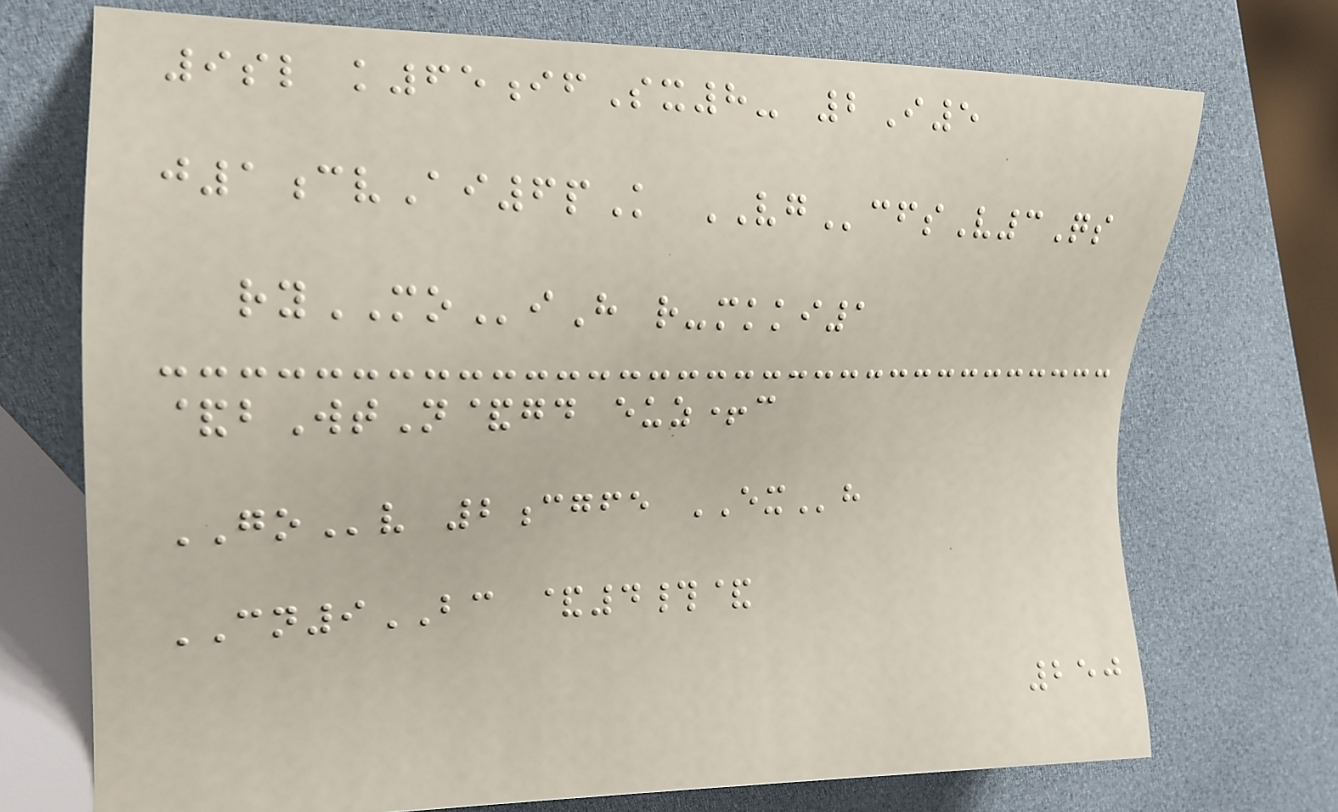9sl k65ifSx8- 2I5
j1cvAi6pK VGcfsV3Qs
ryMOiH r-mkki1
&bWtN&gd euz+c
GOv 2cgfe EXh
CN9BC &4#&
250
